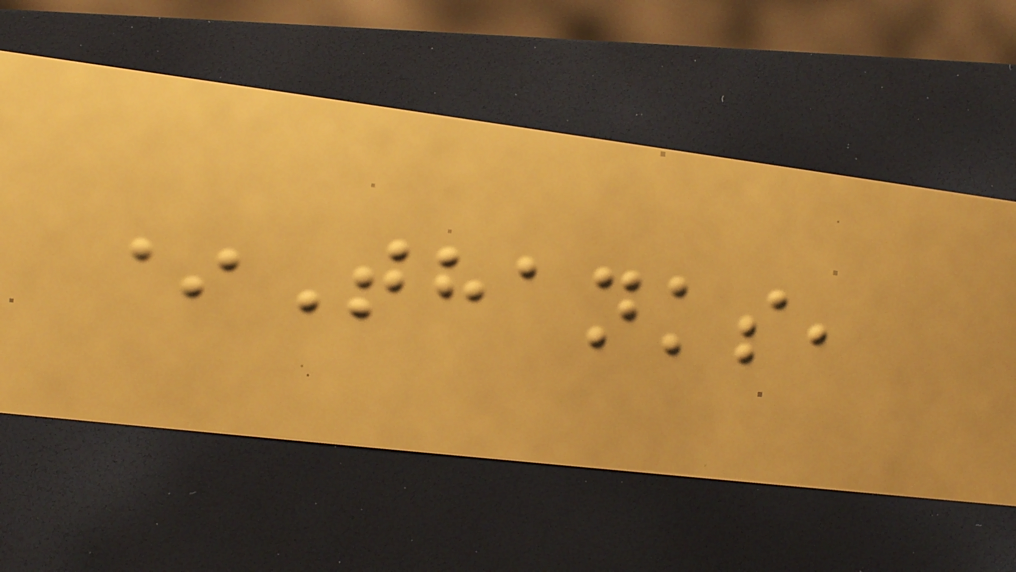*Thanks,
